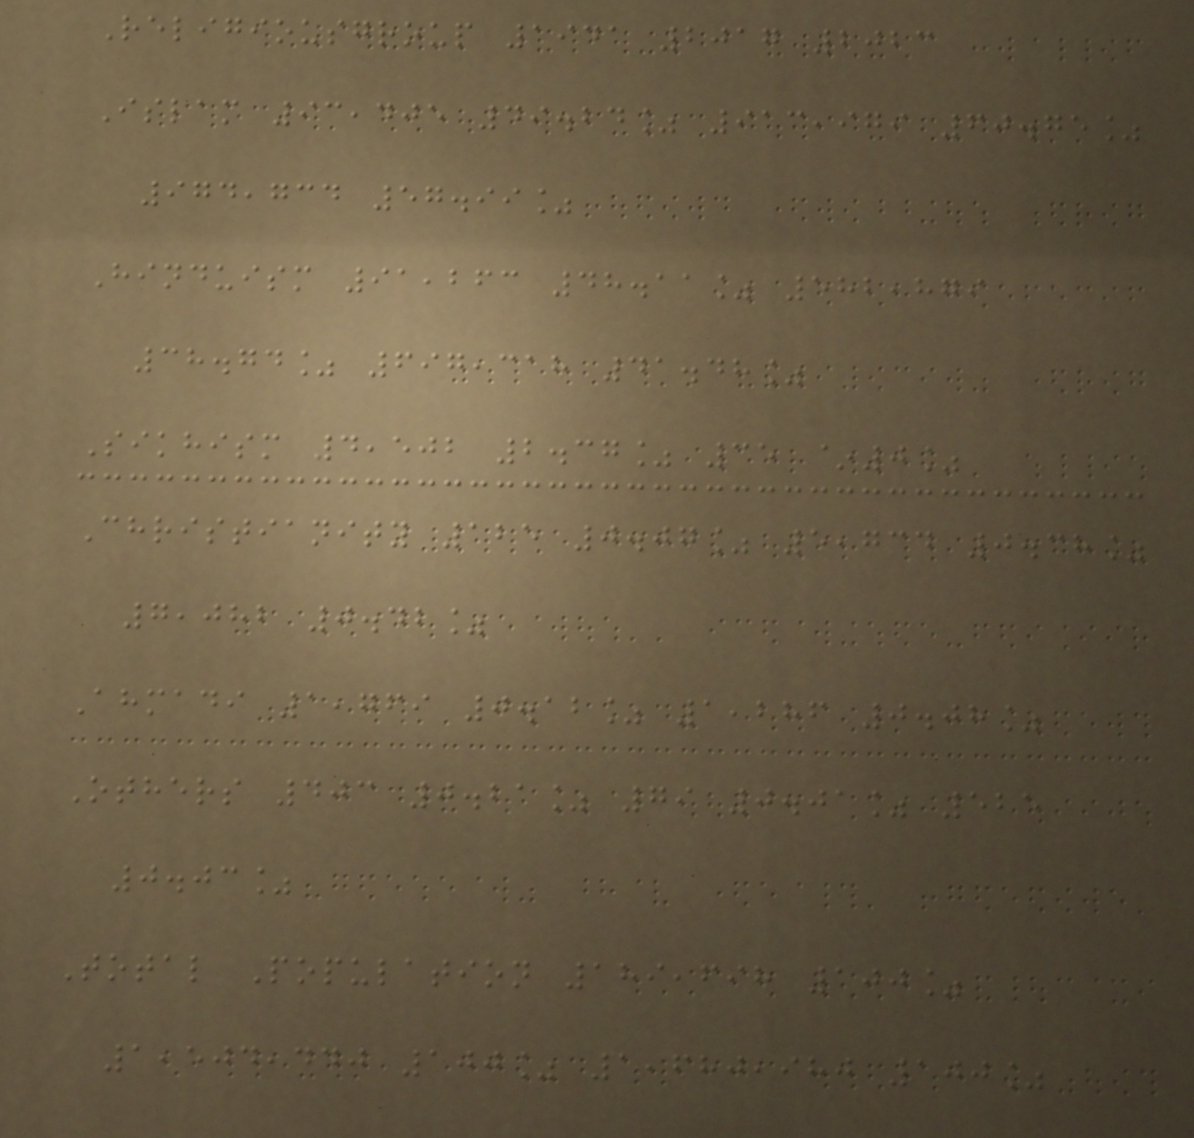Religiousgroup 1941 2017 2023
Islam 93,405 49.24% 913,979 60.75%
974,734 57.99%
Hinduism 91,263 48.11% 582,879
38.74% 697,318 41.48%
Sikhism 4,502 2.37% 35 ~0%
Christianity 125 0.07% 5,734 0.38%
7,082 0.42%
Ahmadi 1,769 0.12% 1,286 0.08%
Others 403 0.21% 79 0.01% 525
0.03%
Total Population 189,698 100%
1,504,440 100% 1,680,980 100%
